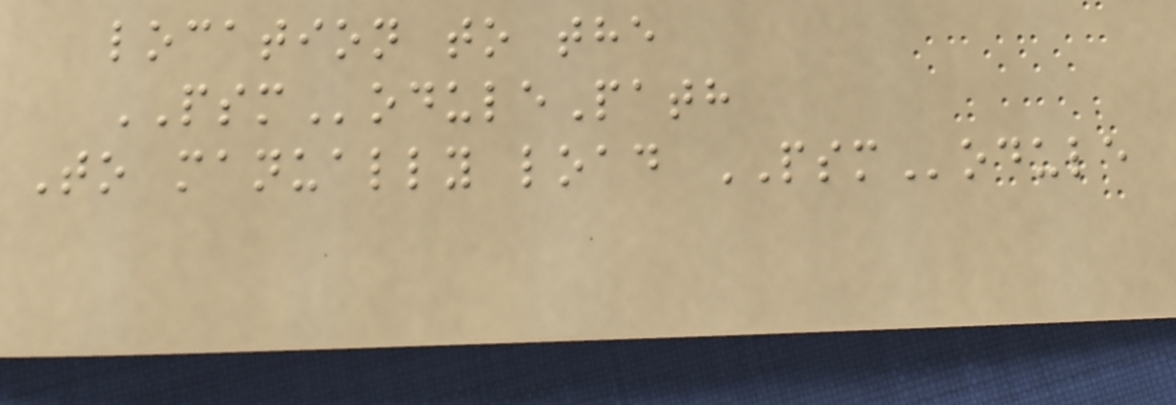location to the
PSModulePath
To manually load PSModule
